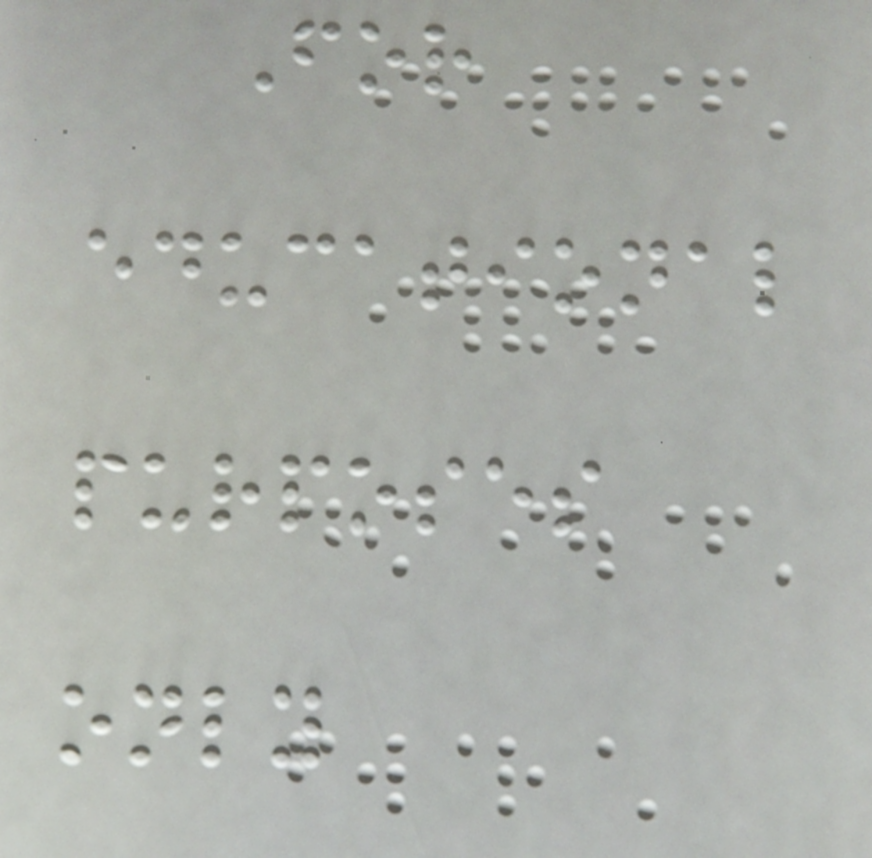For
educational
purposes
only
